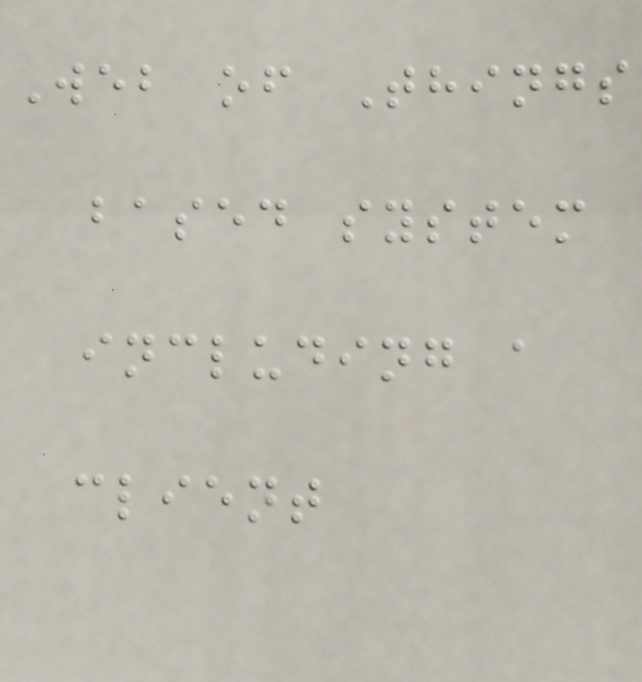Web of Things
based system
including a
client
